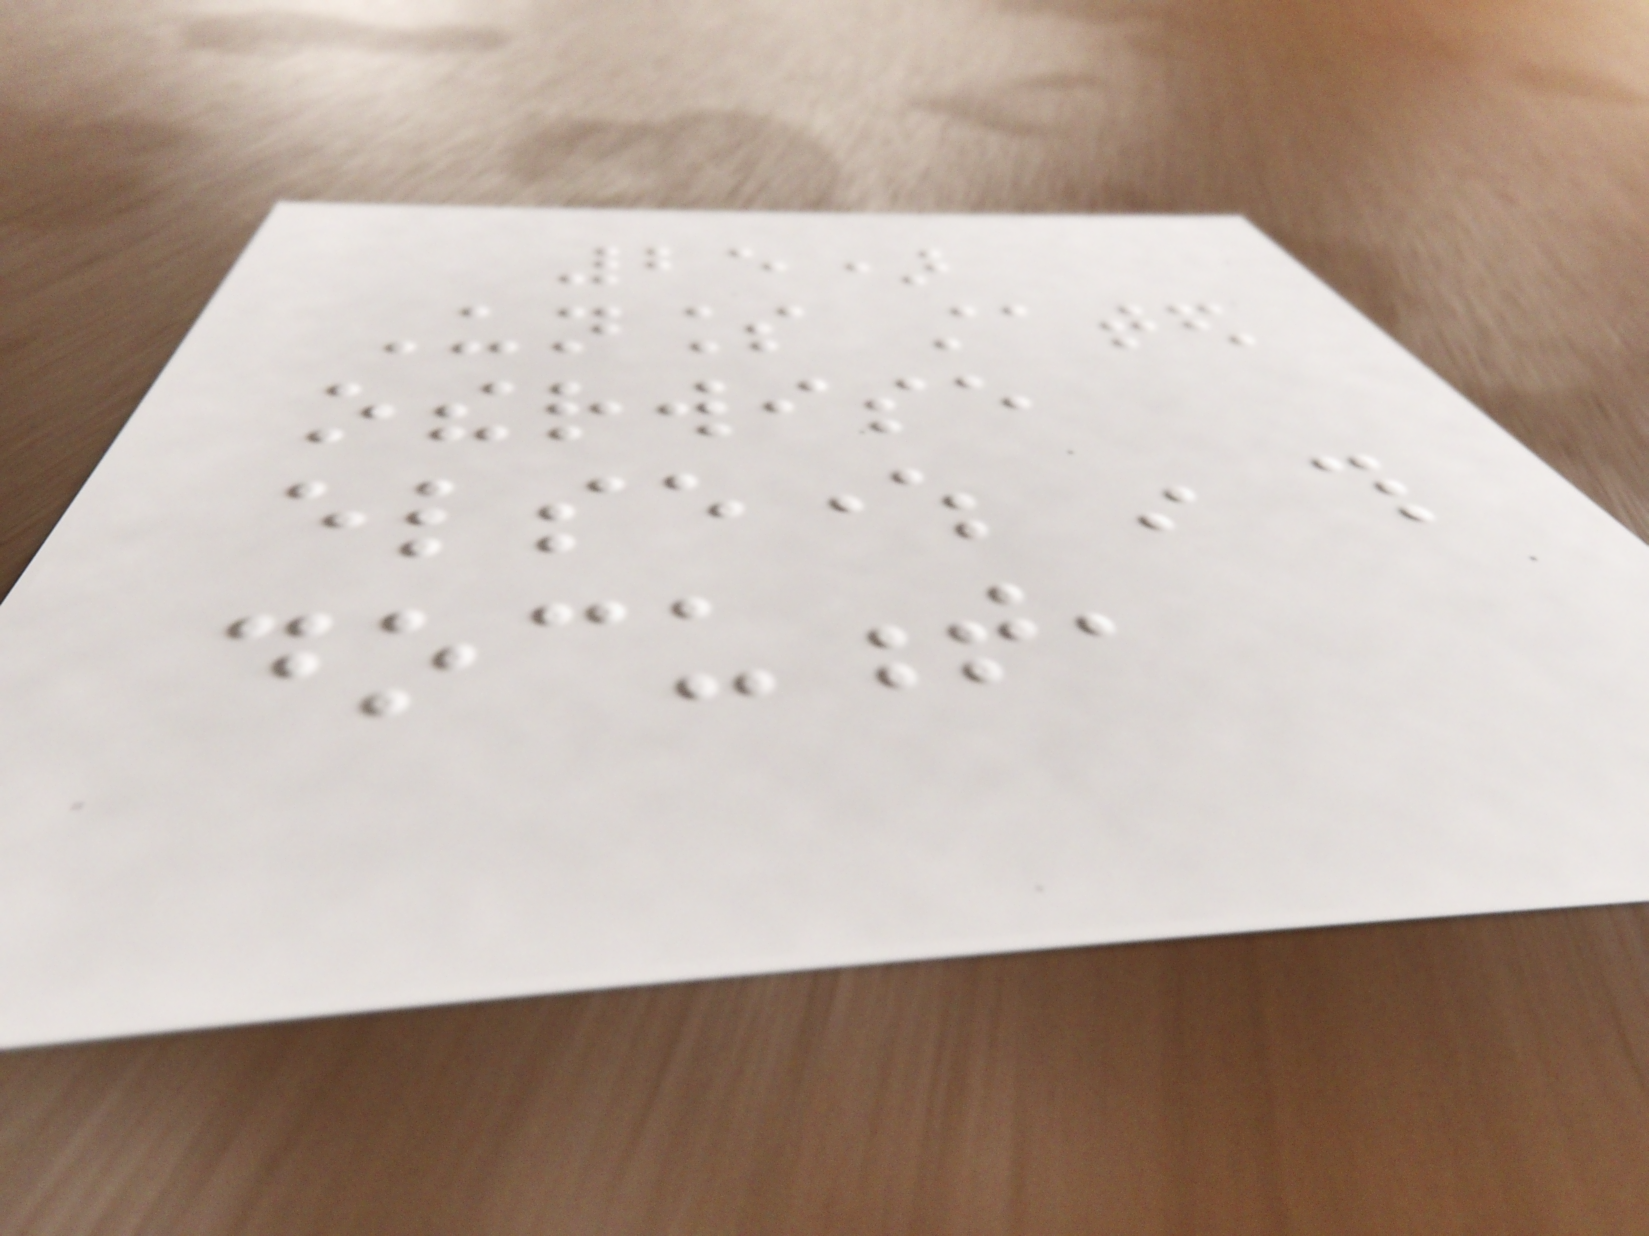25)
Unless stated
otherwise
elsewhere in this
document,
